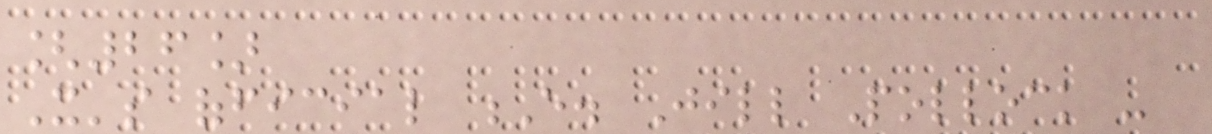[26]
It's official E. Jill Pollock -
